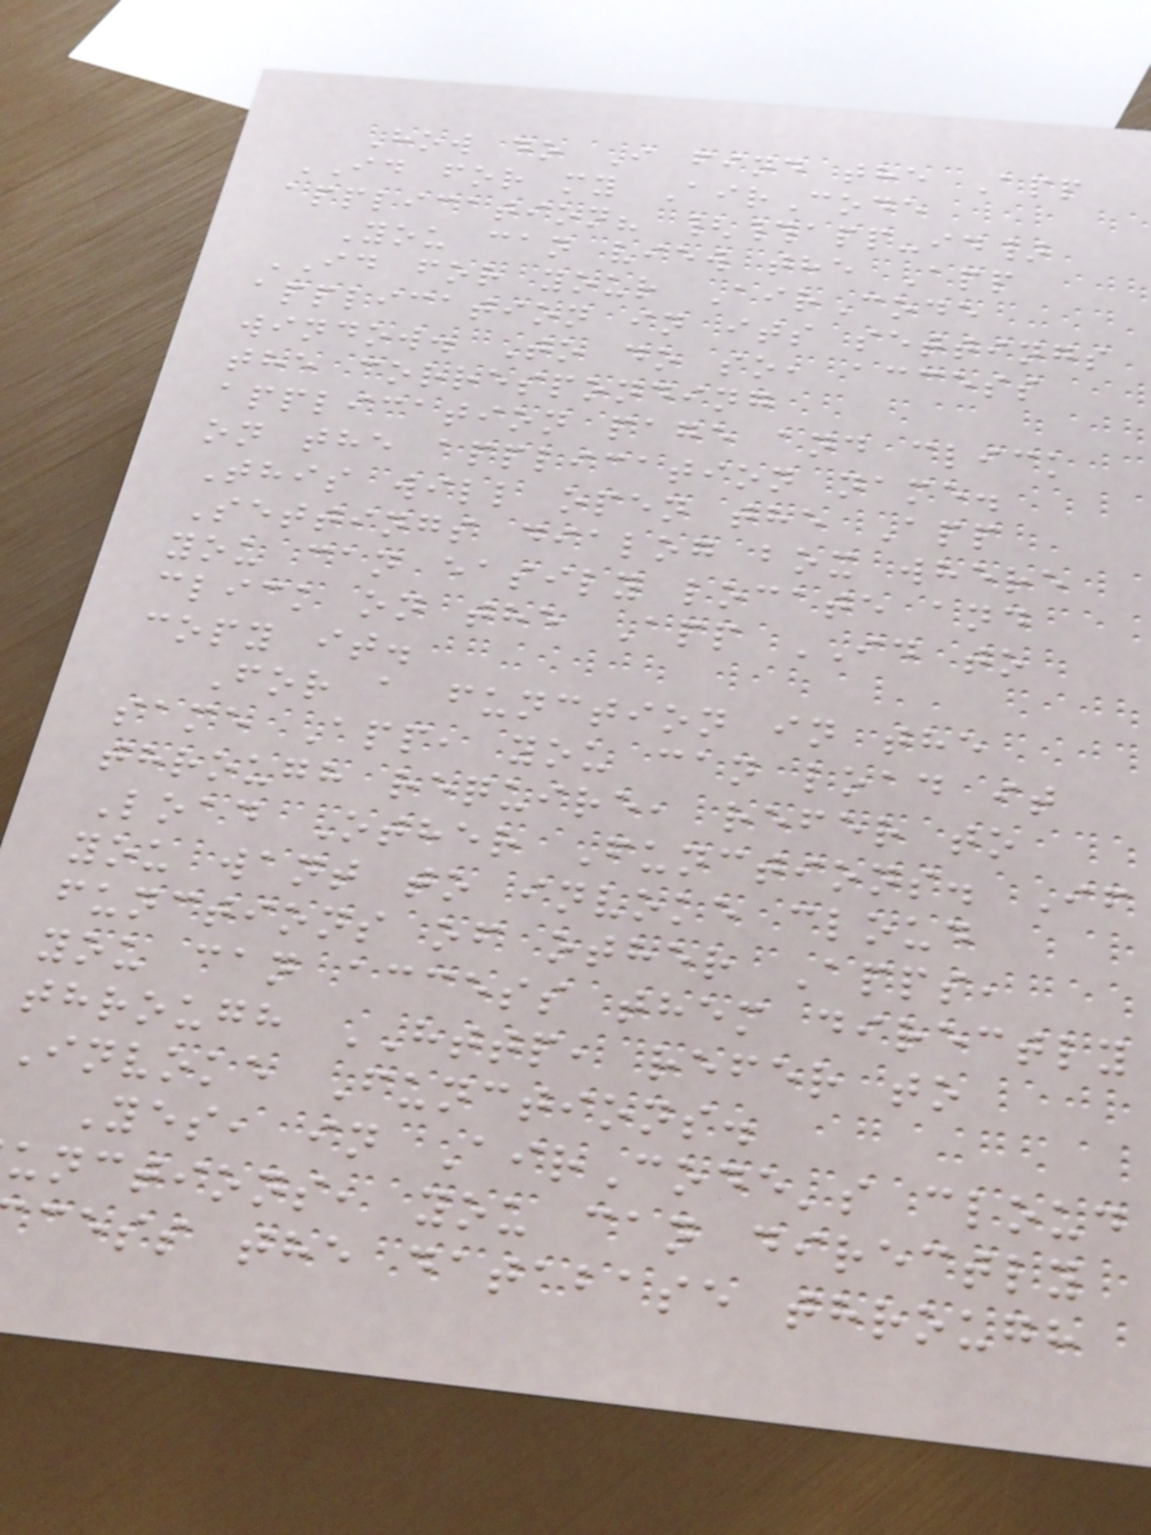How do I find the App
ID for my AirCode
application? {#app-id}
You can view the App
ID for your AirCode
application in its settings
window. To do so, access
the corresponding
application page and click
on the application name.
This will open the App
Settings dialog box where
you can easily locate and
click on the App ID to
copy it.
For a function in the
same App, you can load it
through require, refer to
Load Other Functions. If
you want to invoke cloud
functions of other Apps,
you can access them directly
through HTTP, refer to
Invoke Functions.
Yes, in AirCode's cloud
unctions, you can directly
cess the database through
